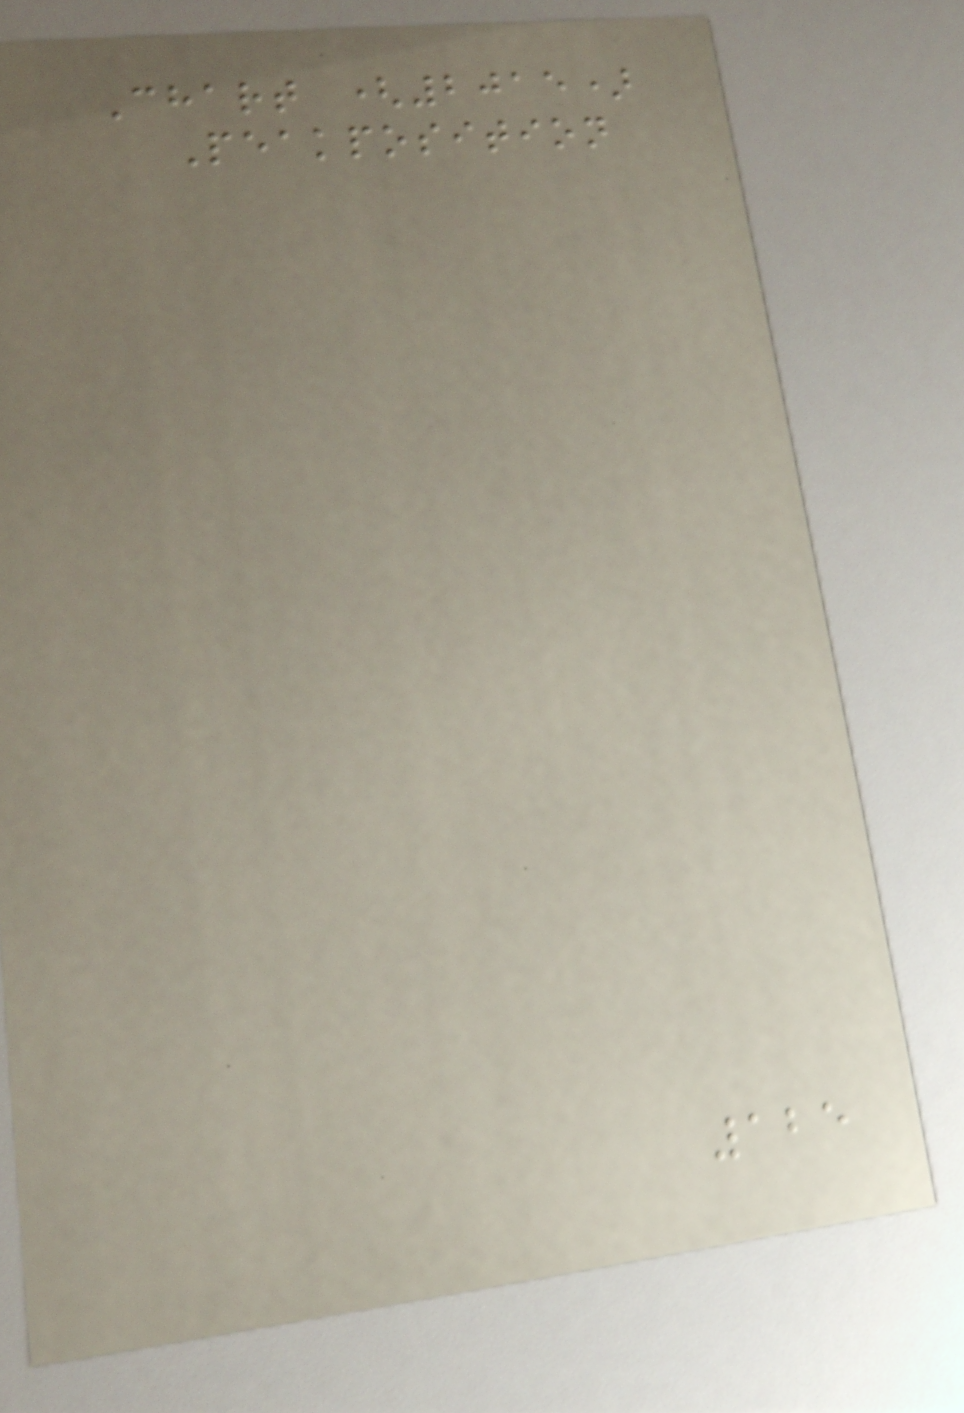Chart (2015)
Peakposition
125
